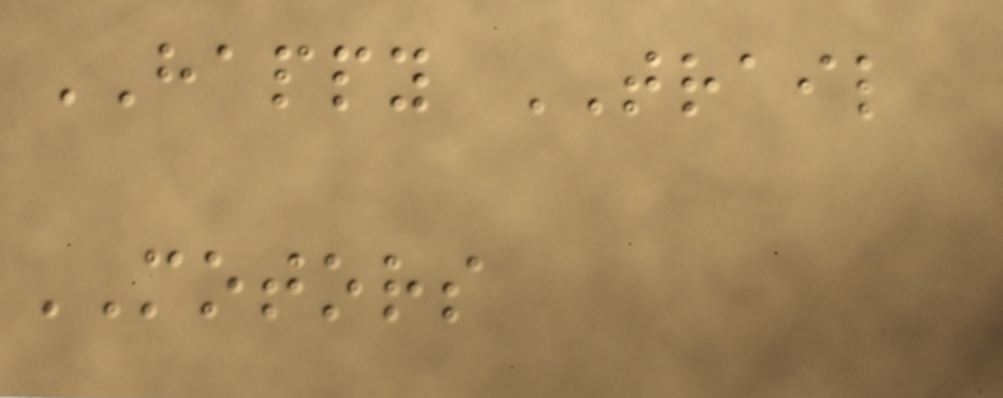HAPPY TRAIL
MOTORS
